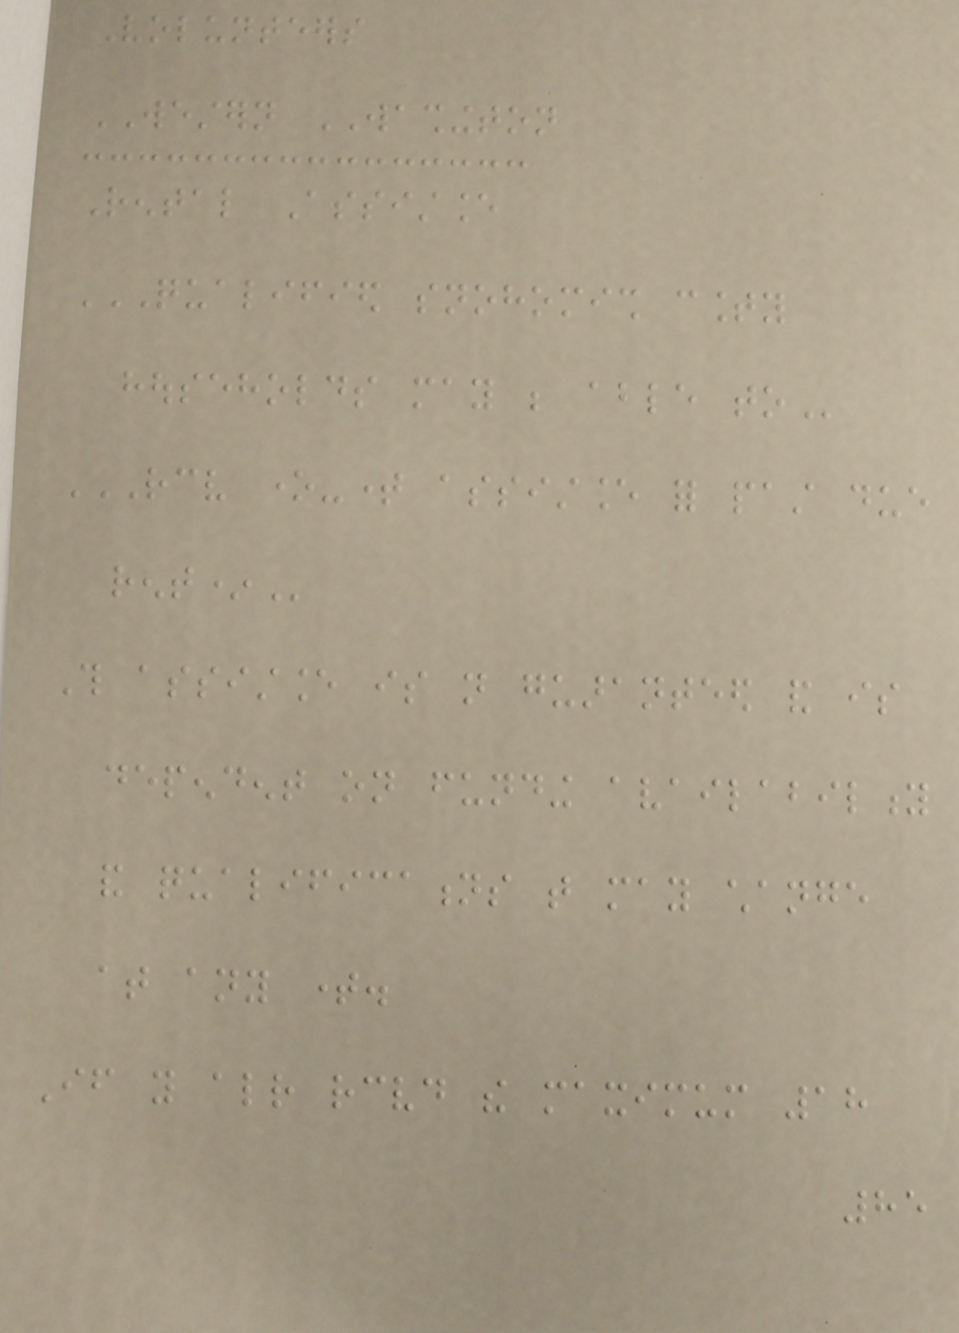Volunteers
WESTERN WASHINGTON
Rental Assistance
QUALIFIED SNOHOMISH COUNTY
HOUSEHOLDS MAY BE ABLE TO
RECEIVE ONE-TIME ASSISTANCE FOR PAST DUE
RENT*
This assistance is not guaranteed and is
dependent on funding availability
and qualifications that may change
at any time.
If you already received the maximum 18
85
